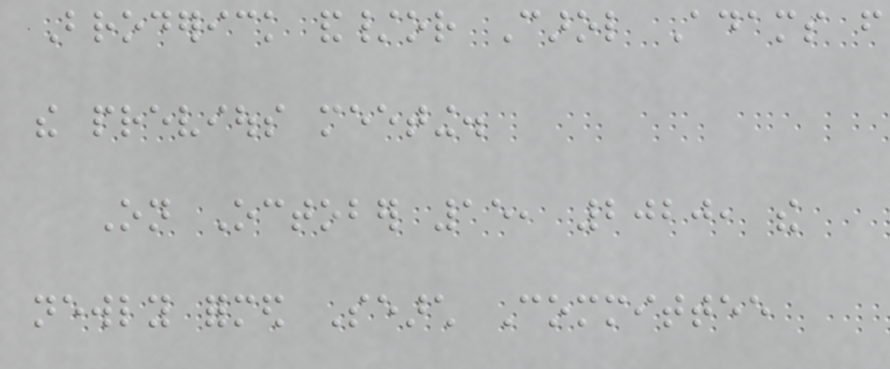Broderick and/or Carol Adams from
the previous meeting.
On October 15, 2020, the
newly formed Search Committee
